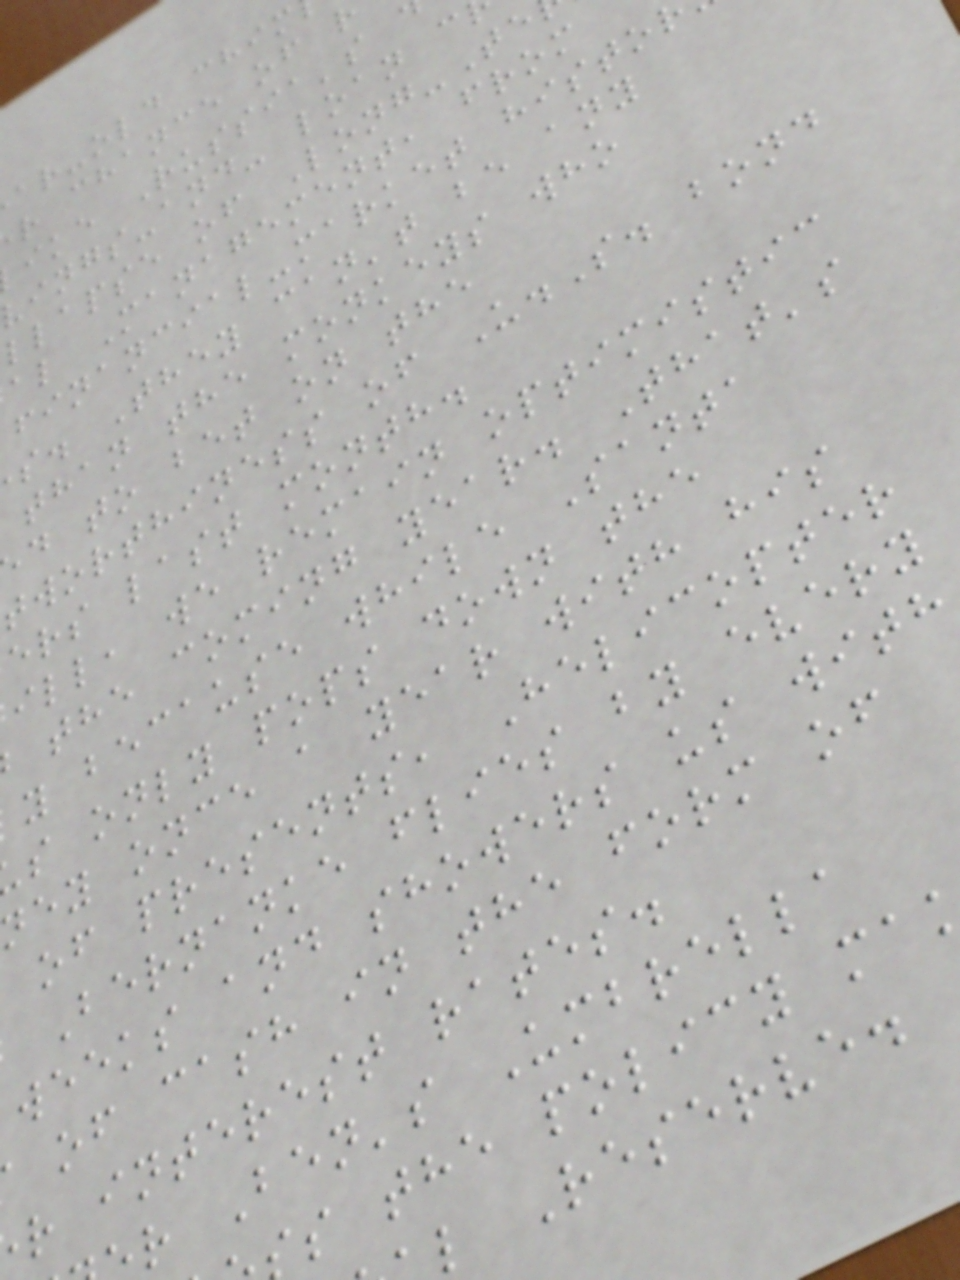ar-old chim
r chance of r
ike Russia's
vings-and- loan c
llapse of Long-Te
al Management, from
financial-market histo
s. They can't be any
than the monkeys who
d to bet on the
tworthiness of U.S. bond
ers last month.
ill, we remain optimistic
the coming year. That's
y because while Santa
s only pops down the
ney once a year with his
of presents, Helicopter
Bernanke flies by every
weeks and showers us with
of cash in the form of
r interest rates.
r Ben's Umbrella
s the policy ma
l Reserve.
